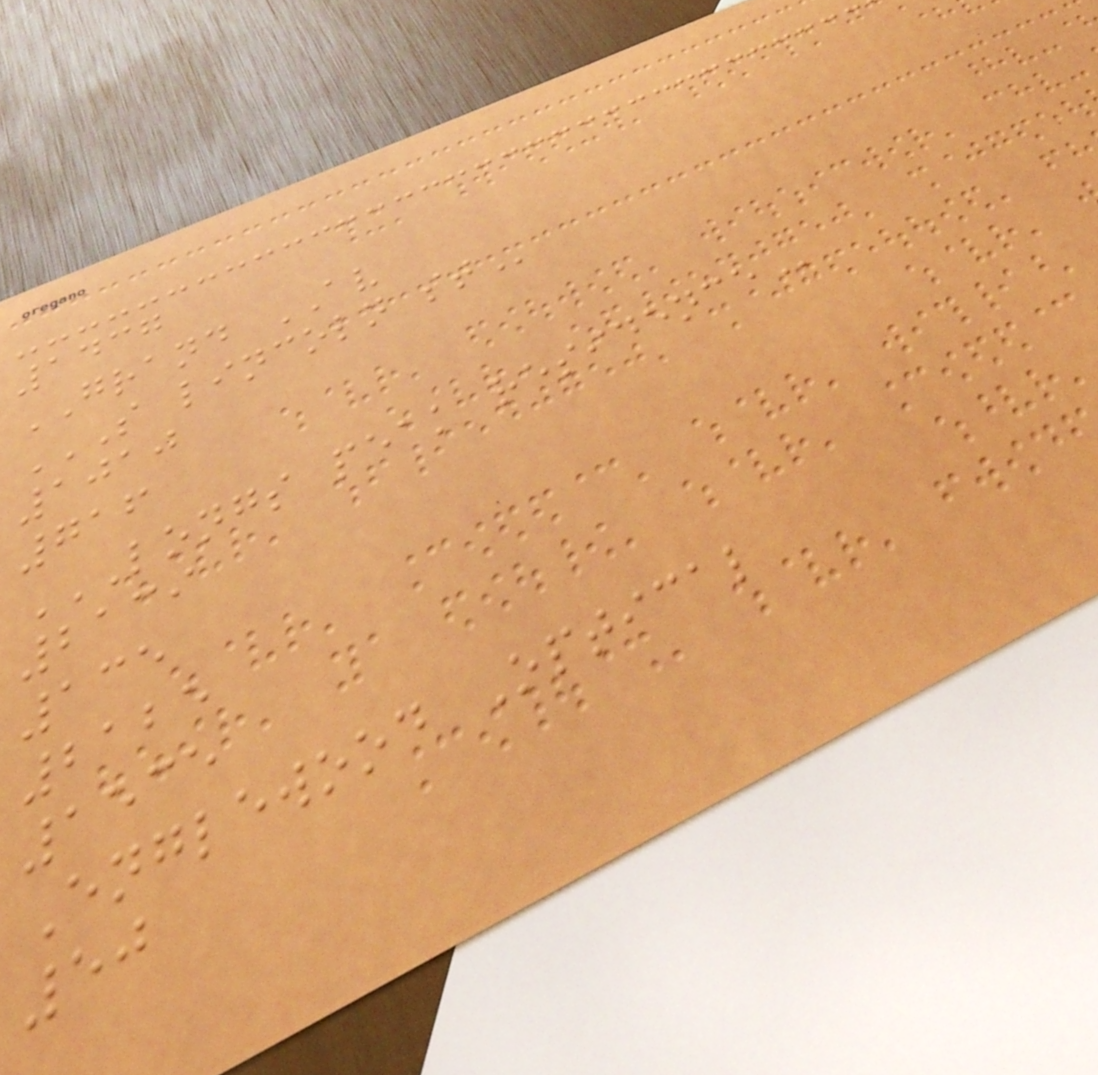1437
GRAND AV
S LINCOLN ST
1010
716
LONGS PEAK RESIDENCE
2139
135
2125
1535
Englewood Optical
50
